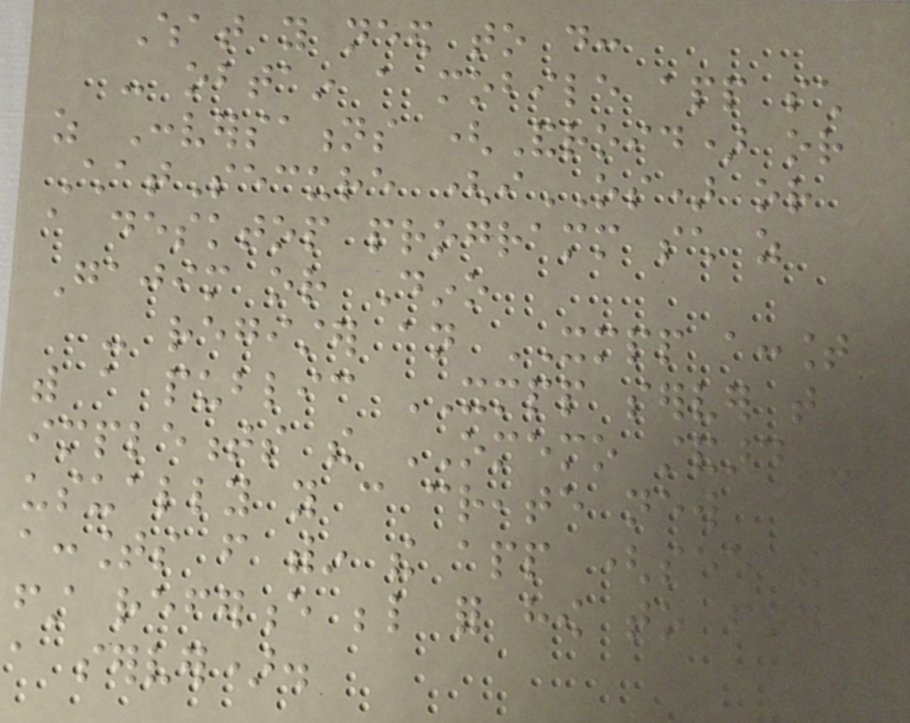What you need to do:
- obtain a mobile app such
as Conversations (Android) or
ChatSecure (iOS) or
a desktop programm such as
Gajim or Dino
- register an XMPP account
with a public XMPP server that
implements the OMEMO standard -
usually you can create new
accounts from within the app (see the
first reference below for how to find
a server).
